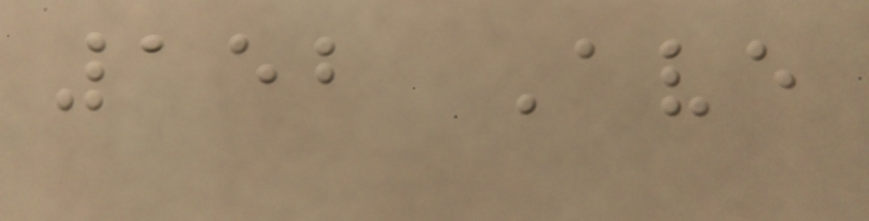152 Ave
